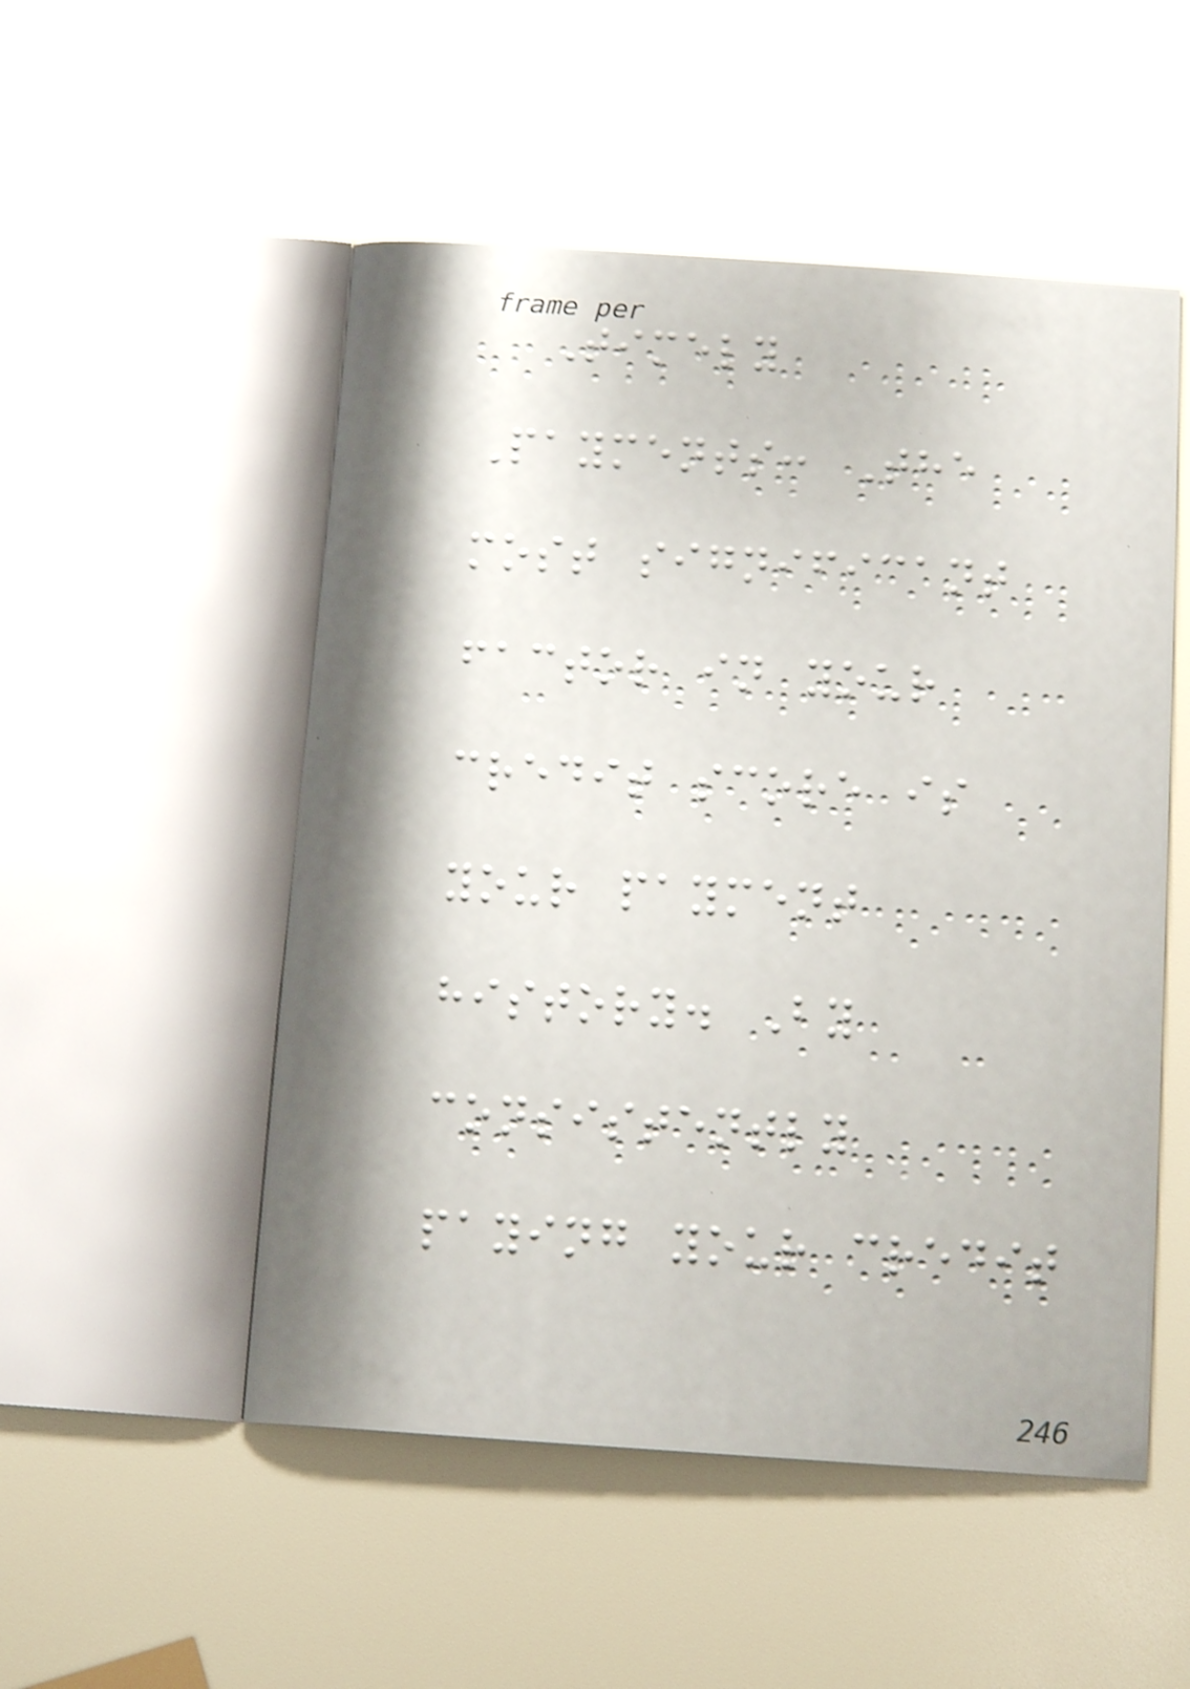Timely
Payments: The
most significant
factor in your
credit score is
your payment
history. By
consistently
paying your credit
